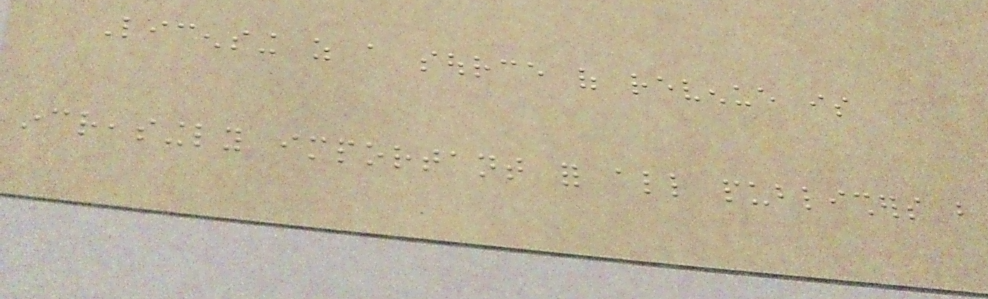Licensing as a source of revenue is
increasingly important for all publishers but
